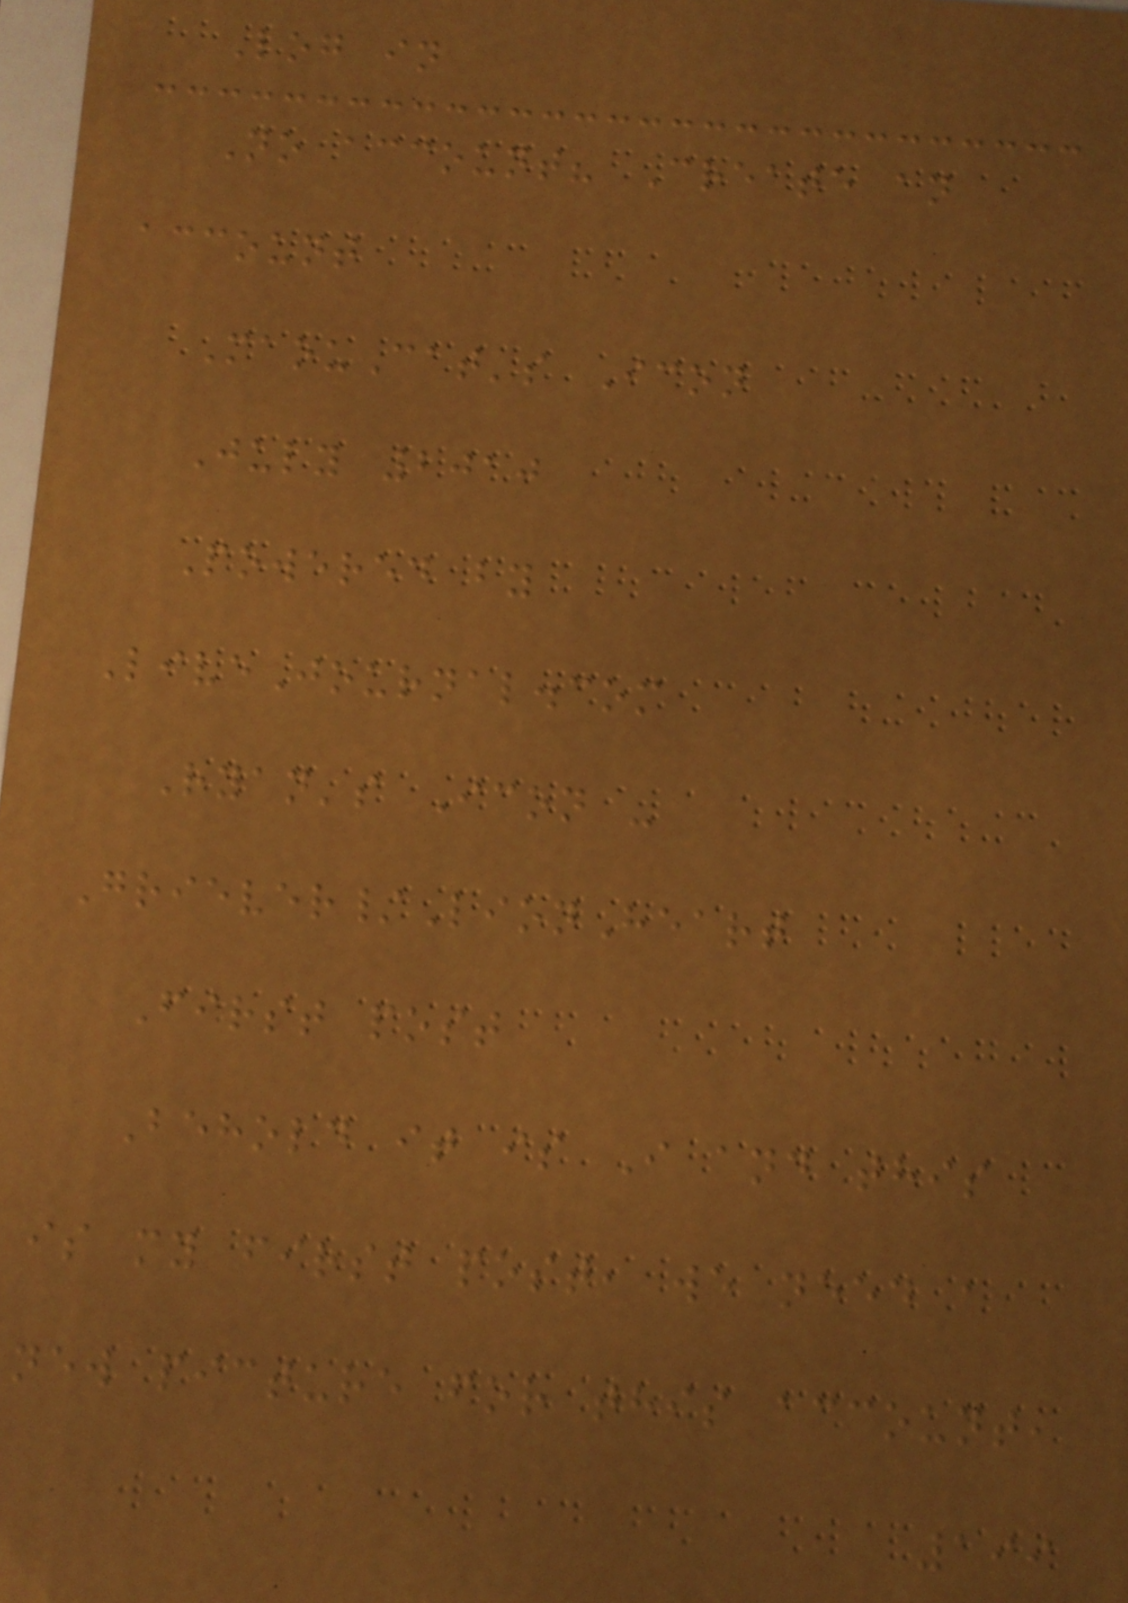Log in
No account? Create an
account
MaouCat's Icon
July 2010
Powered by
LiveJournal.com
Ryan's Icon -
Griever/LionHeart
First post
Behold it is I and this
is my first post, we need a
new picture for this account,
199
